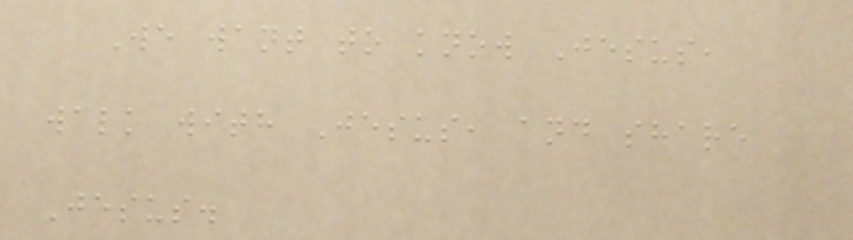We want to know Jesus,
walk with Jesus, and share
Jesus.
